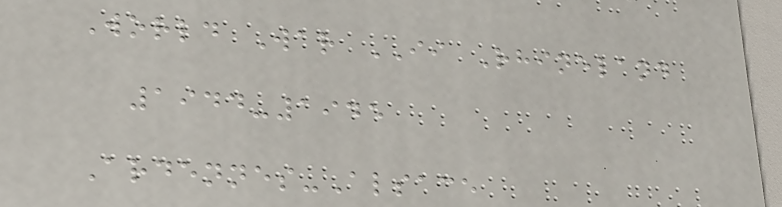World War II Rhineland
1944-1945
Ardennes-Alsace
